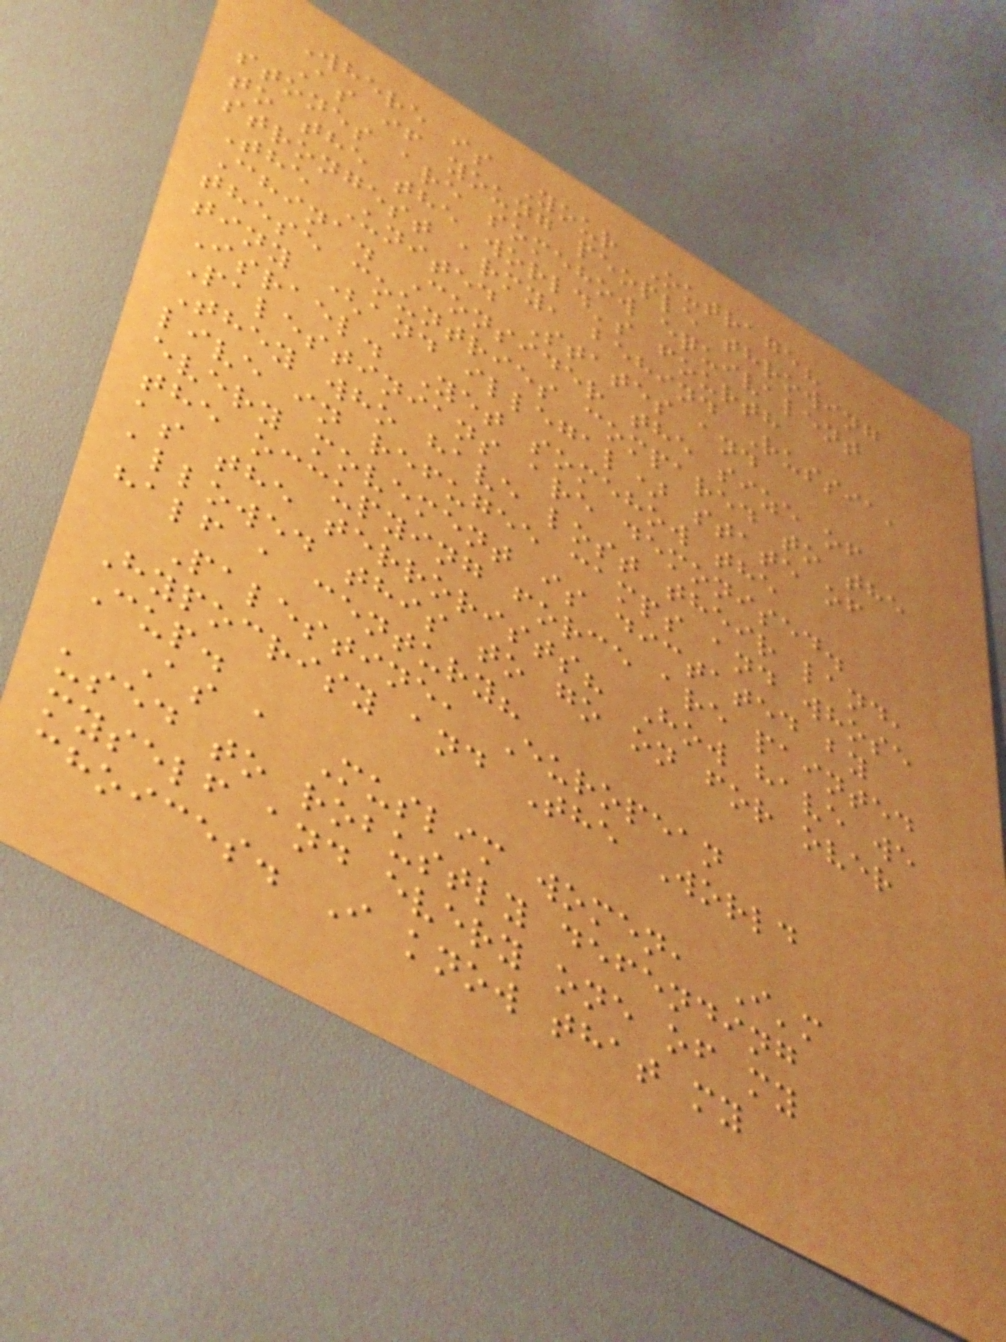Where is Your Outrage?
As if young people throwing
stones are somehow equivalent
to the the world's fourth
strongest army, behind Russia,
The United States and
China. Consider the size of
these countries compared to the
tiny (and illegal) state of
Israel. Yet somehow the
Palestinians are demonised.
They who have lost their land,
live in refugee camps and whose
every movement is dictated by
the occupying force are painted
as the terrorists? How have we
allowed this to go on for over
half a century?
Palestine, European
Hypocrisy and The World
Cup.
As a Muslim women, I'm
used to robustly defending
myself and every one of my
choices. I know that my
